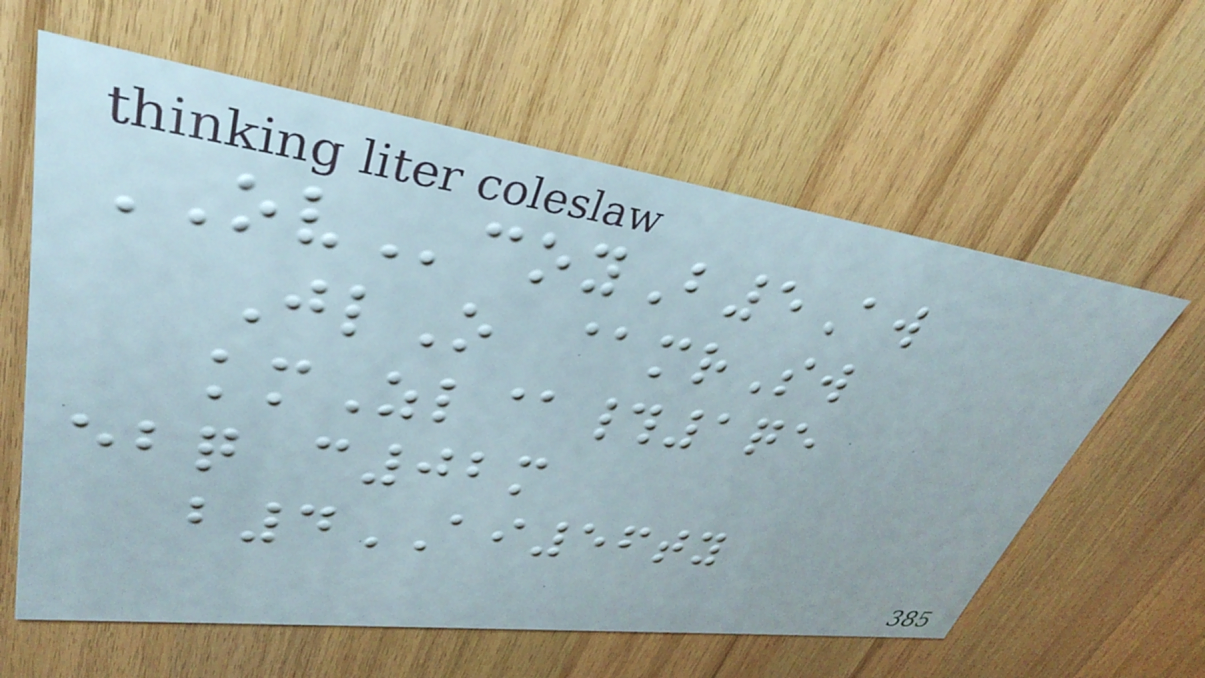OVcoyB5Aw
JlO @mrSw
kmZl@#1qe
ebq c02m
b4AI56ty
